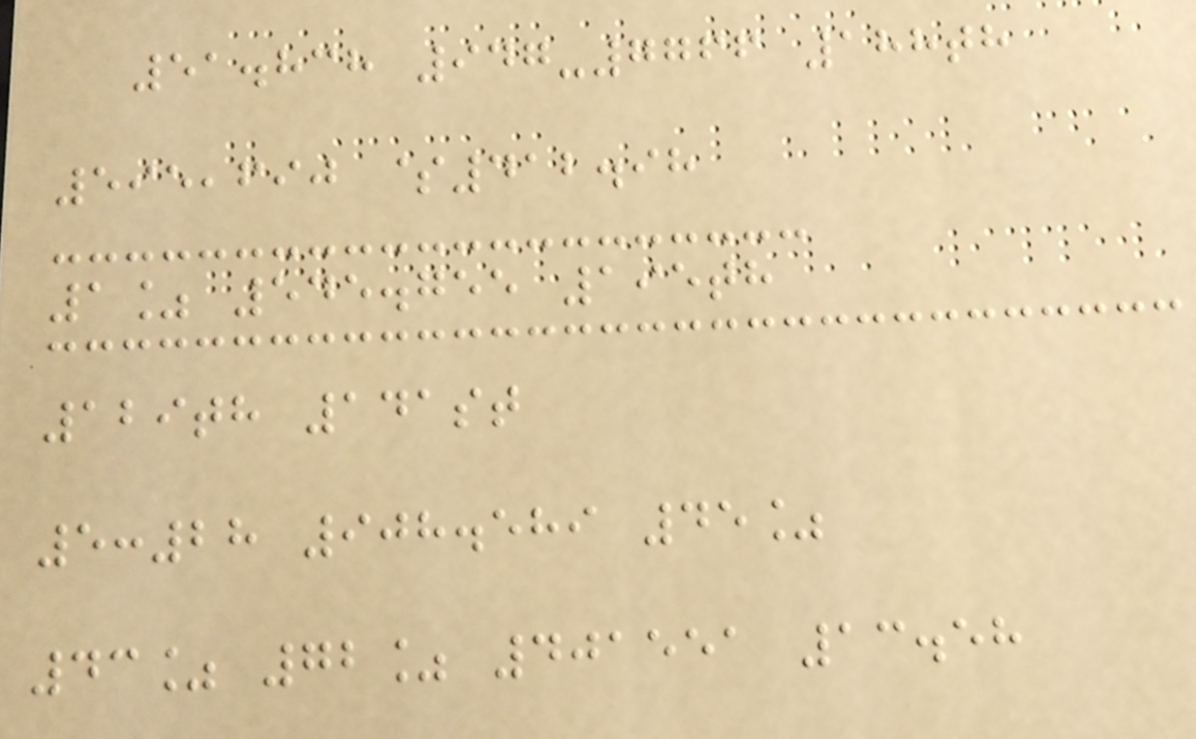51.838 947-7766 188th
595,690 $412.98
1% 545.755 195th
129th 141st
5:28 908.589 45%
43% 72% 401551 13.58
